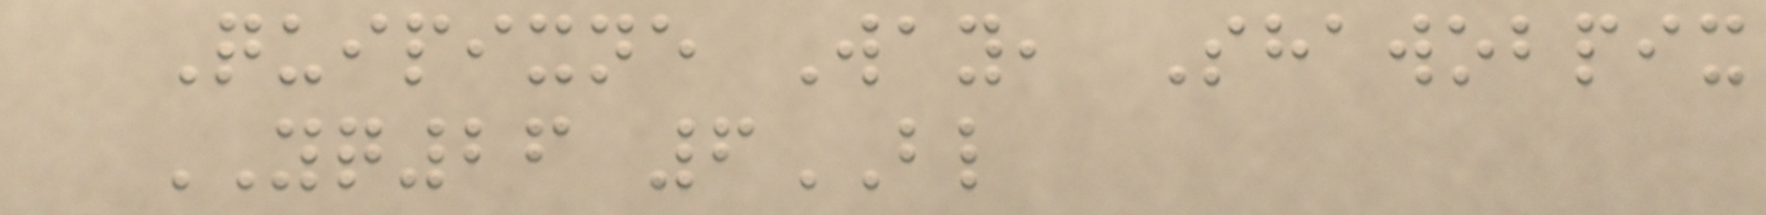Quipixne Way, Shawobpix
YQ26 6BL
